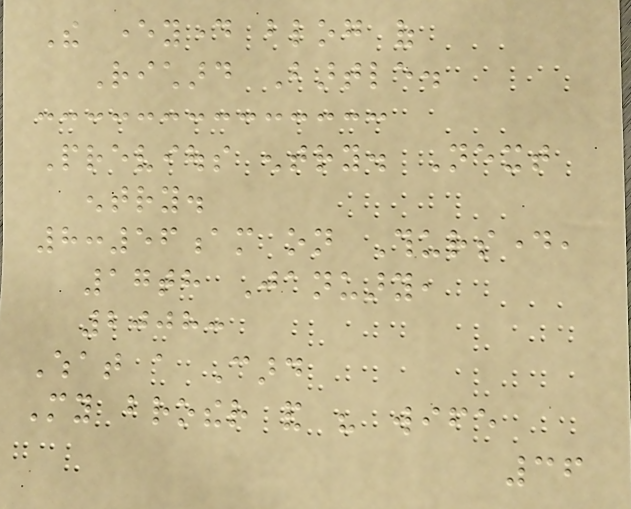The everyday blog of
Richard Bartle.
Previous entry. Next
entry.
8:56am on Thursday,
17th January,
2008:
What a Card
My brother and his wife
36
